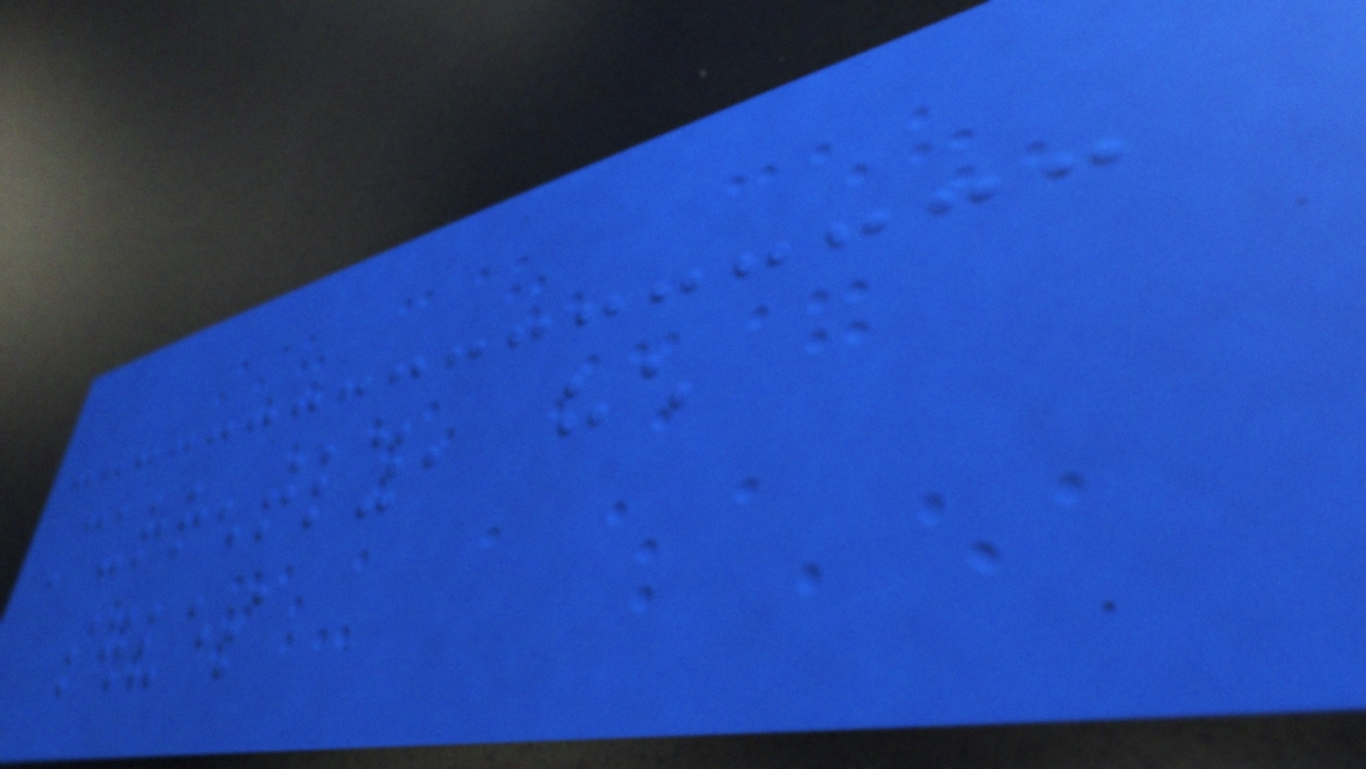Currently, he
serves
